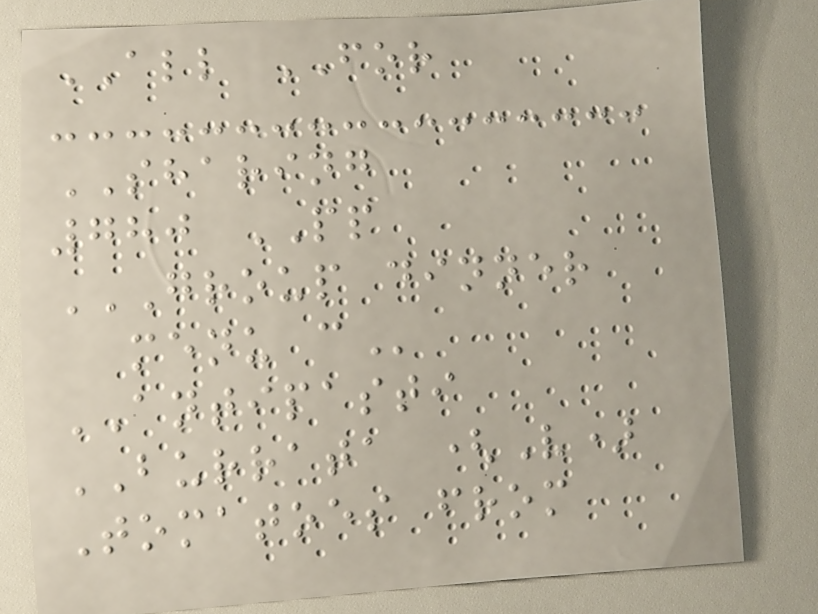ALL FOR
SHARING
780 PP
GROUP DINNER
MENU C
ANTIPASTI
BURRATA (V)
Tomatoes from
